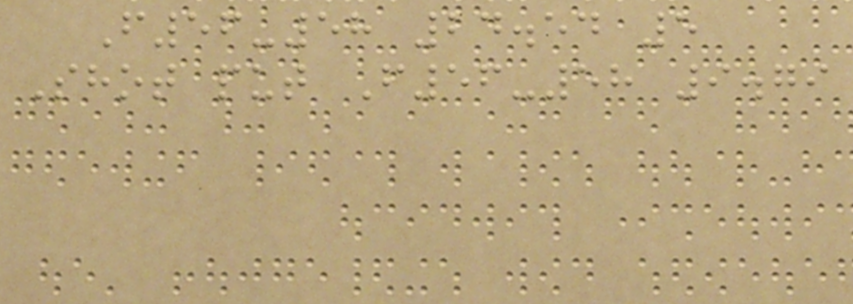F56-58 24.54 5
Shot put F56-58 9.79
